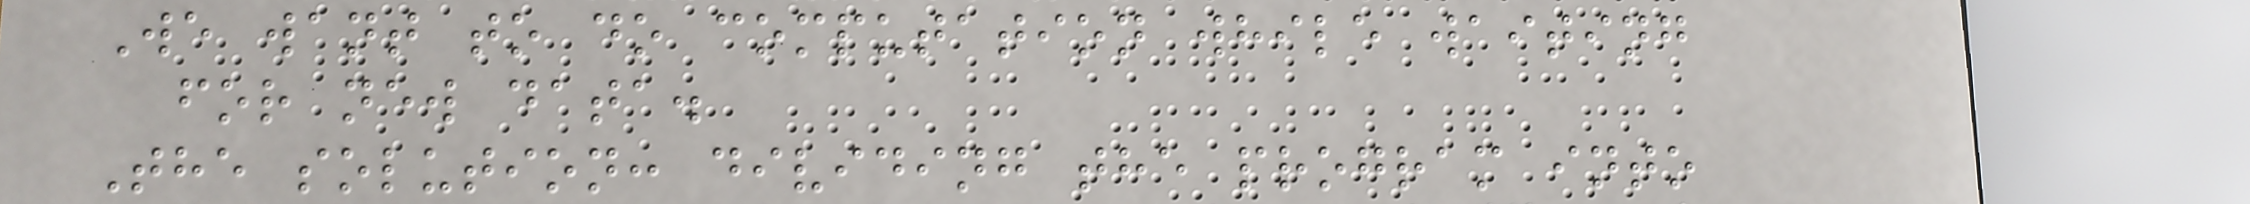We want to do computation while waiting
for new data.
The solution: dividing the program into
